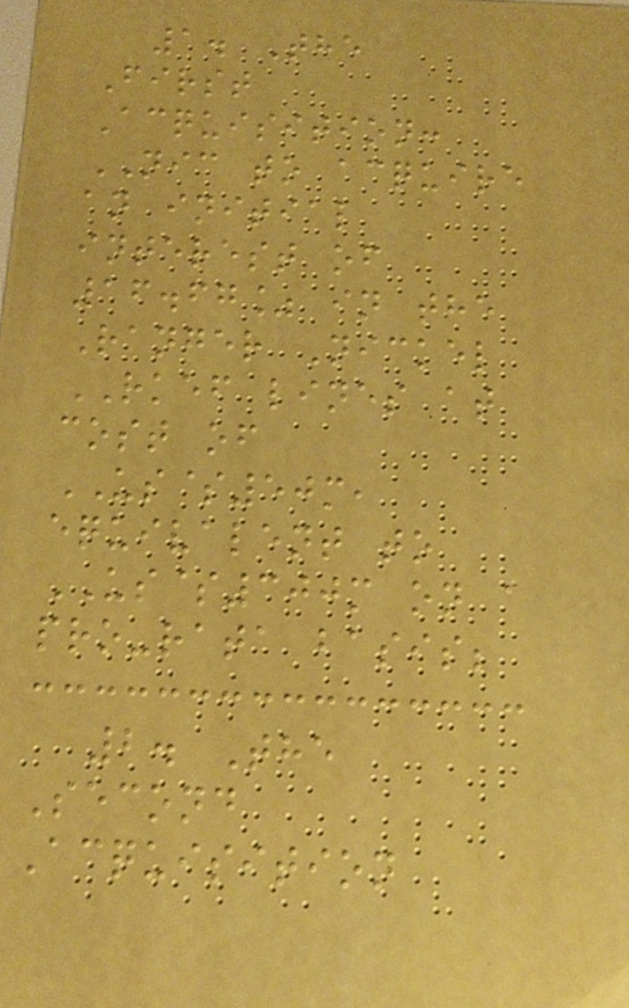1. The
First
Acquisition:
NIC to acquire
an initial
interest of
16.67% in the
Ranger Nickel
RKEF lines at
cost of
US$50m,
equivalent to
US$300m on a
pro-rata basis;
2. The
Second
Acquisition
